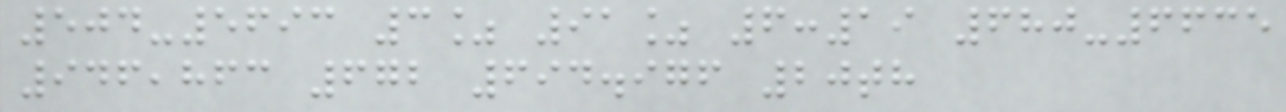504-5693 3% 91% 6:19 680-6635
946,863 672 694.976 20th
